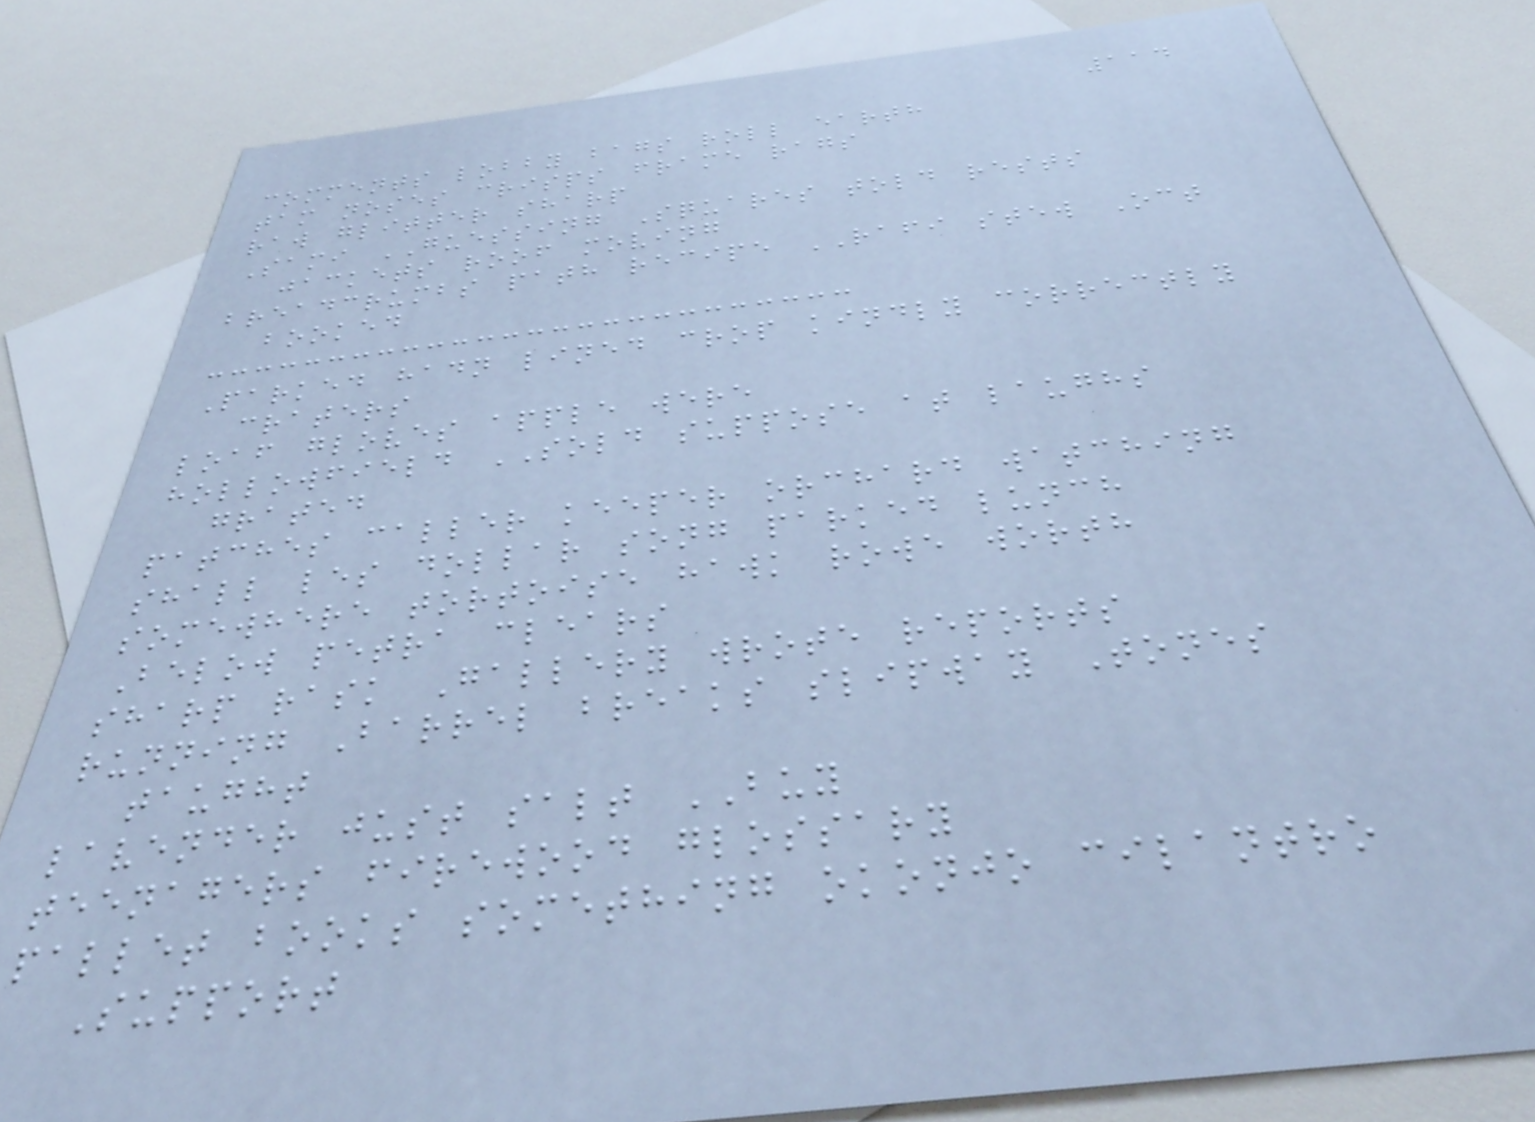114
comments lobby bags roll earth
tam noses crisps frame rags
raw glitter sharp
Sami GUESSING Squares told rests
jackets roof moving
breadcrumbs path recipe RAFI stew Oct
booked
Parked hadn lined crop kindly correctly
craters
loaf gloves apple were
hollowfield SOLD suppose at laughs
grated
patches caller keeper orchard watching
shall les dollar song parked lunch
somewhere tortoise hawk rowe worth
Below petra clears
sharp rask Gallery wrote reports
running Barrel breaks slipway Tones
taught
lavender just salt BUY
teenagers firewood glossary
pallet books something okonjo cilantro
Support
